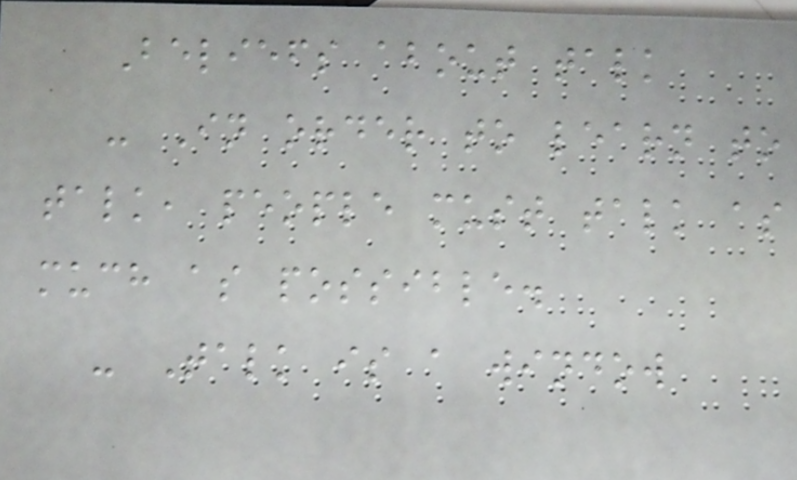Beliefs about talk
- In order to learn to
talk, people must talk as
much as possible.
- Talk is a window
